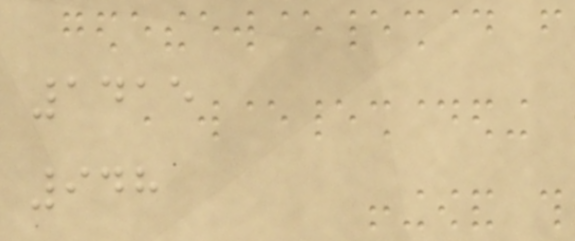1415
948
